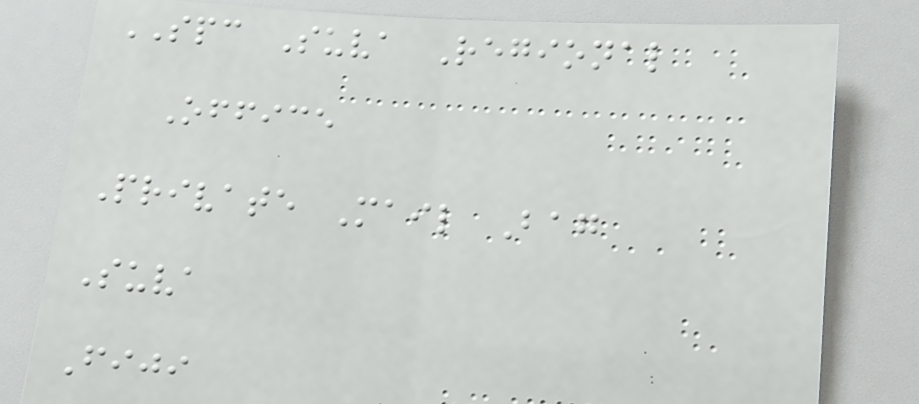SPC Suva Regional
Office
Private Mail Bag
Suva
Fiji
